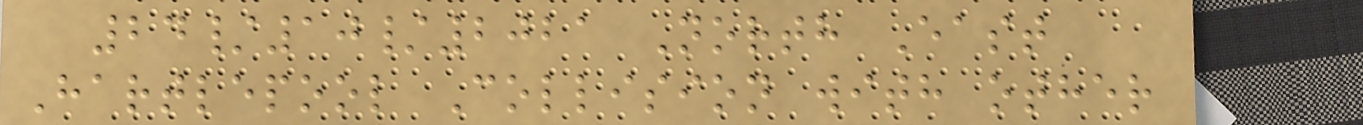24/10/2021 North East
Hartlepool Collision with other
